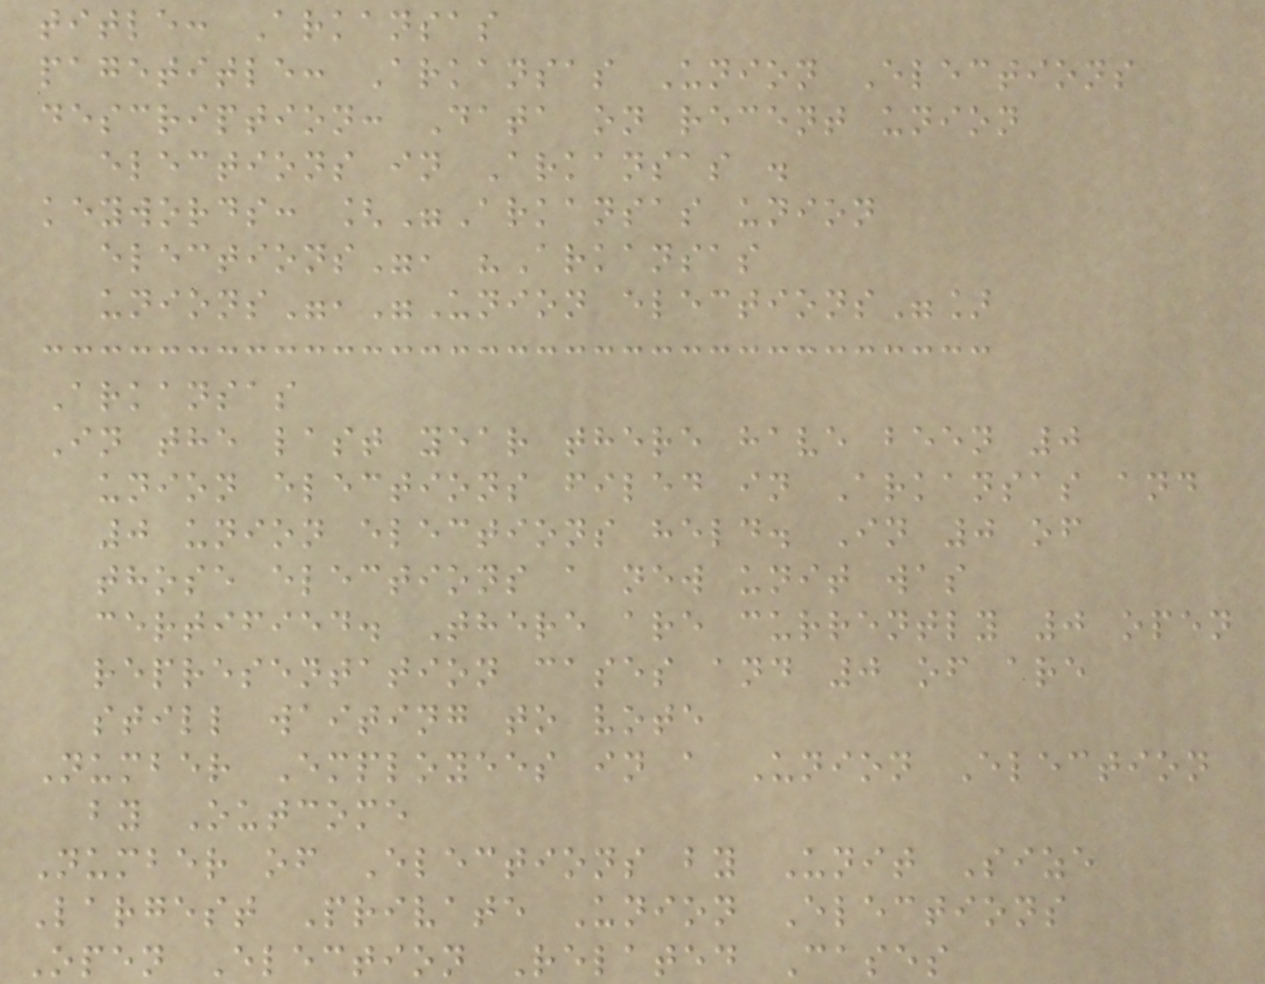title: Arkansas
pagetitle: Arkansas Union Elections
description: Data on recent union
elections in Arkansas .
keywords: ["Arkansas union
elections", "Arkansas
unions","Union elections"]
Arkansas
In the last year there have been 0
union elections filed in Arkansas and
0 union elections held. In 0 of
those elections a new unit was
certified. There are currently 0 open
representation cases and 0 of are
still waiting to vote
Number Employees in a Union Election
by Outcome
Number of Elections by Unit Size
Largest Private Union Elections
Open Election Related Cases
